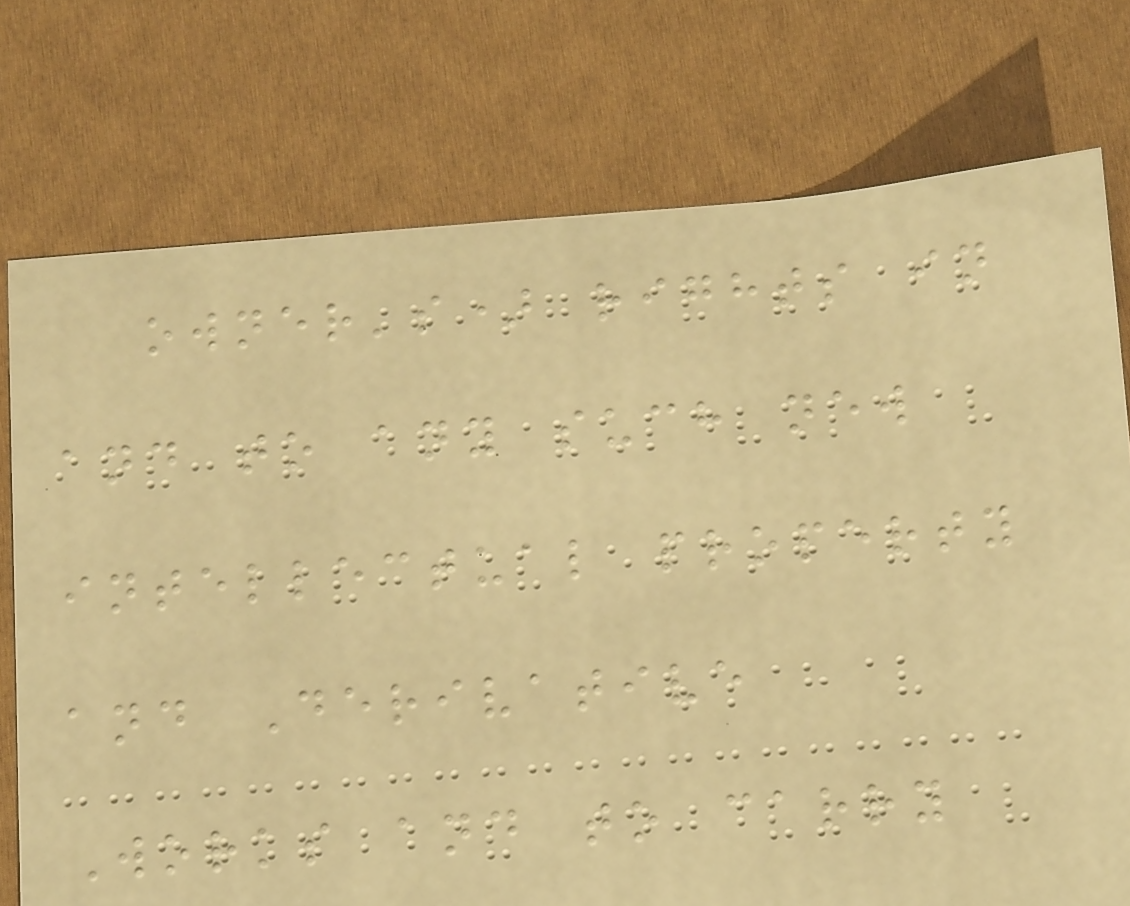owner's) rights in
and to any such new
intellectual property
and Derivative
Works and to carry
